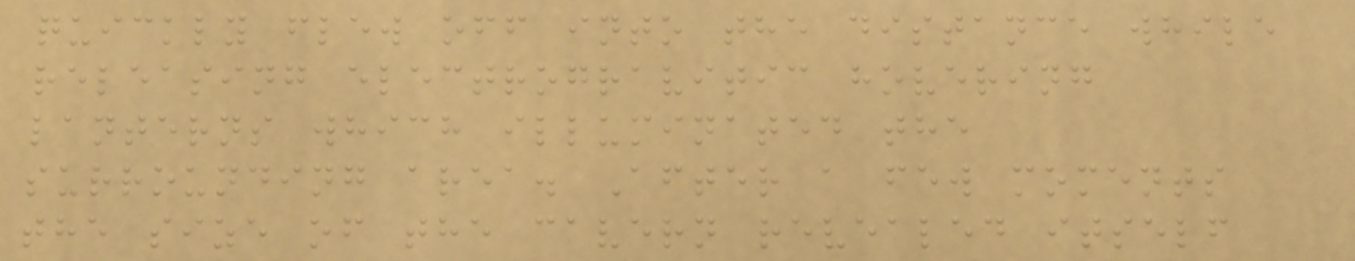quickly flew off into the distance while
releasing electrogravitic hovering
lanterns which illuminated the
surrounding area. After a few moments
the size of the cavern revealed itself
